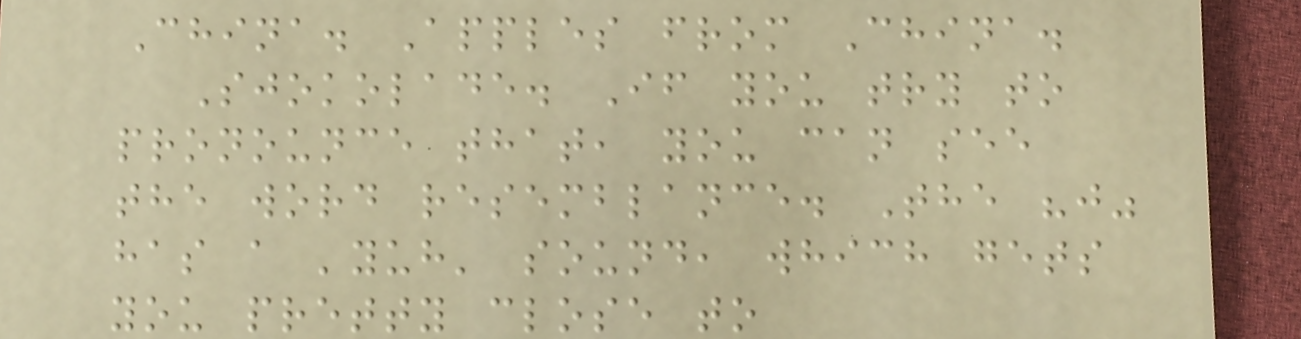China. Apples from China.
Sjokolade. If you try to
pronounce that, you can see
the word resemblance. The "j"
has a 'yuh' sound, which gets
you pretty close to
